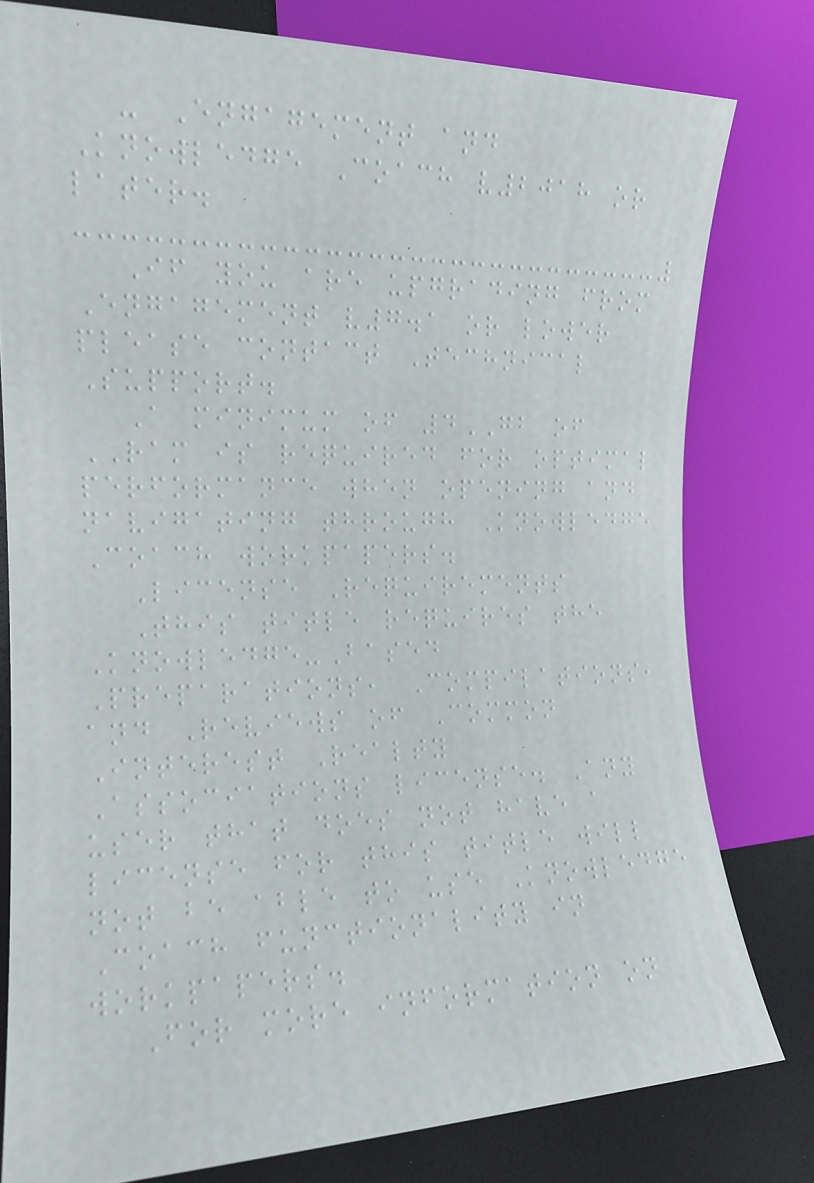- Engagement and
Knowledge Coach v2018 or
later.
If you are upgrading from
Engagement v7.1 or lower
please contact Technical
Support.
A minimum of 4GB of
RAM is required for optimal
performance when opening and
navigating through Knowledge
Coach workpapers.
License Requirements
This title requires the
Knowledge-Based
Preparations, Compilations,
and Reviews of Common
Interest Realty
Associations license. Any
user that does not have a
license for this title will
not be able to use Knowledge
Coach functionality in
workpapers.
For more information on
